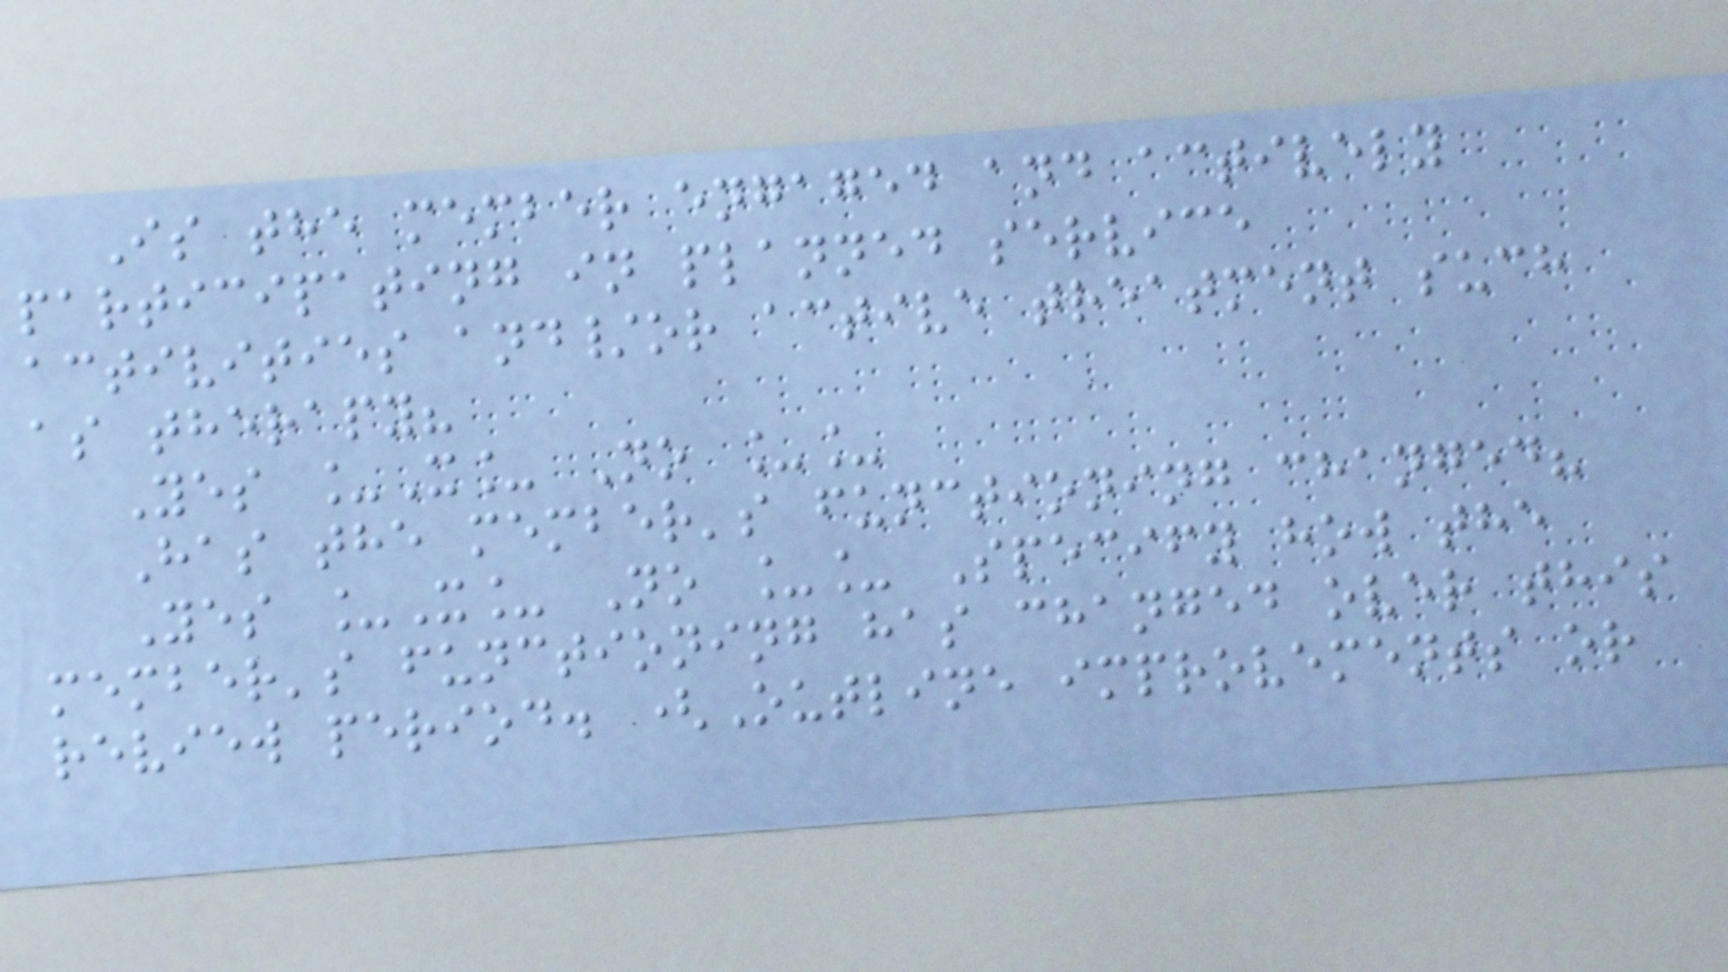Is the member engaged and actively
participating in planned service
activities and/or active treatment such
as therapy?
Yes _X_ No __
Has the member's functioning changed?
Yes _X_ No __ Specify how the
member's functioning has changed over this
review period. (Outline improvements or
